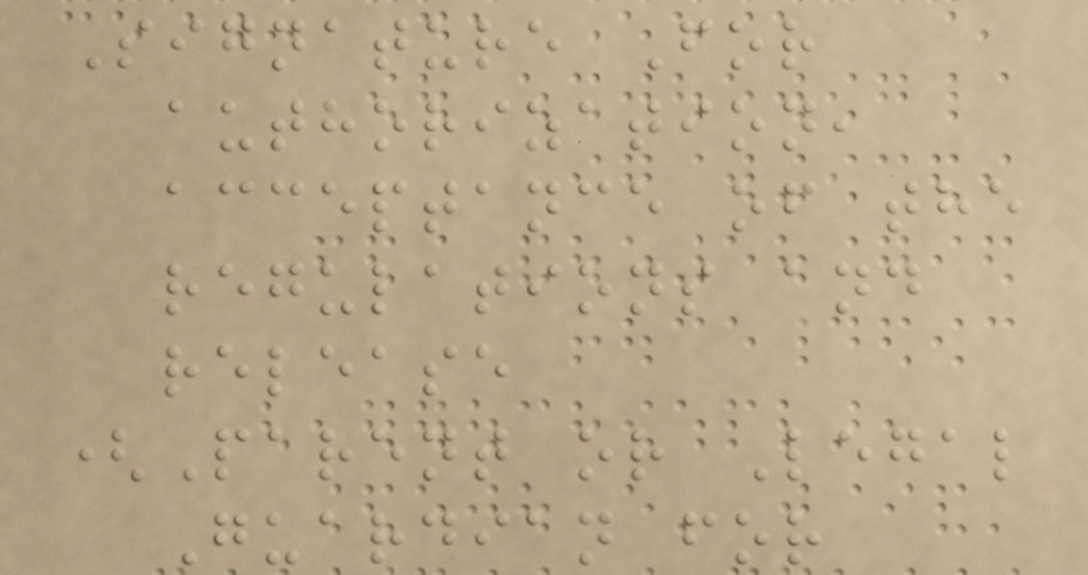Signature For
authorization,
acceptance of the
regulations and
release
(Parent or Legal
Guardian for
